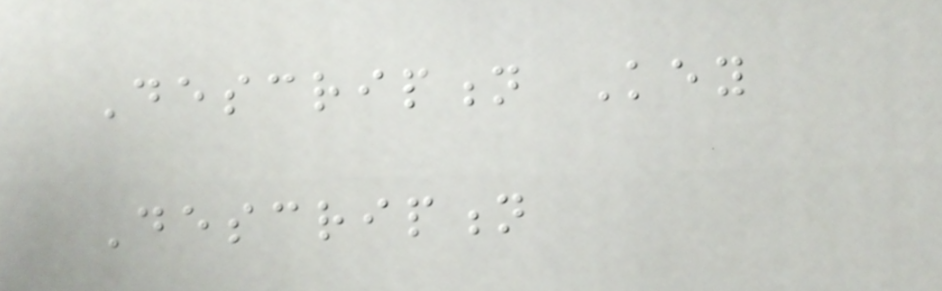Description Key
Description
